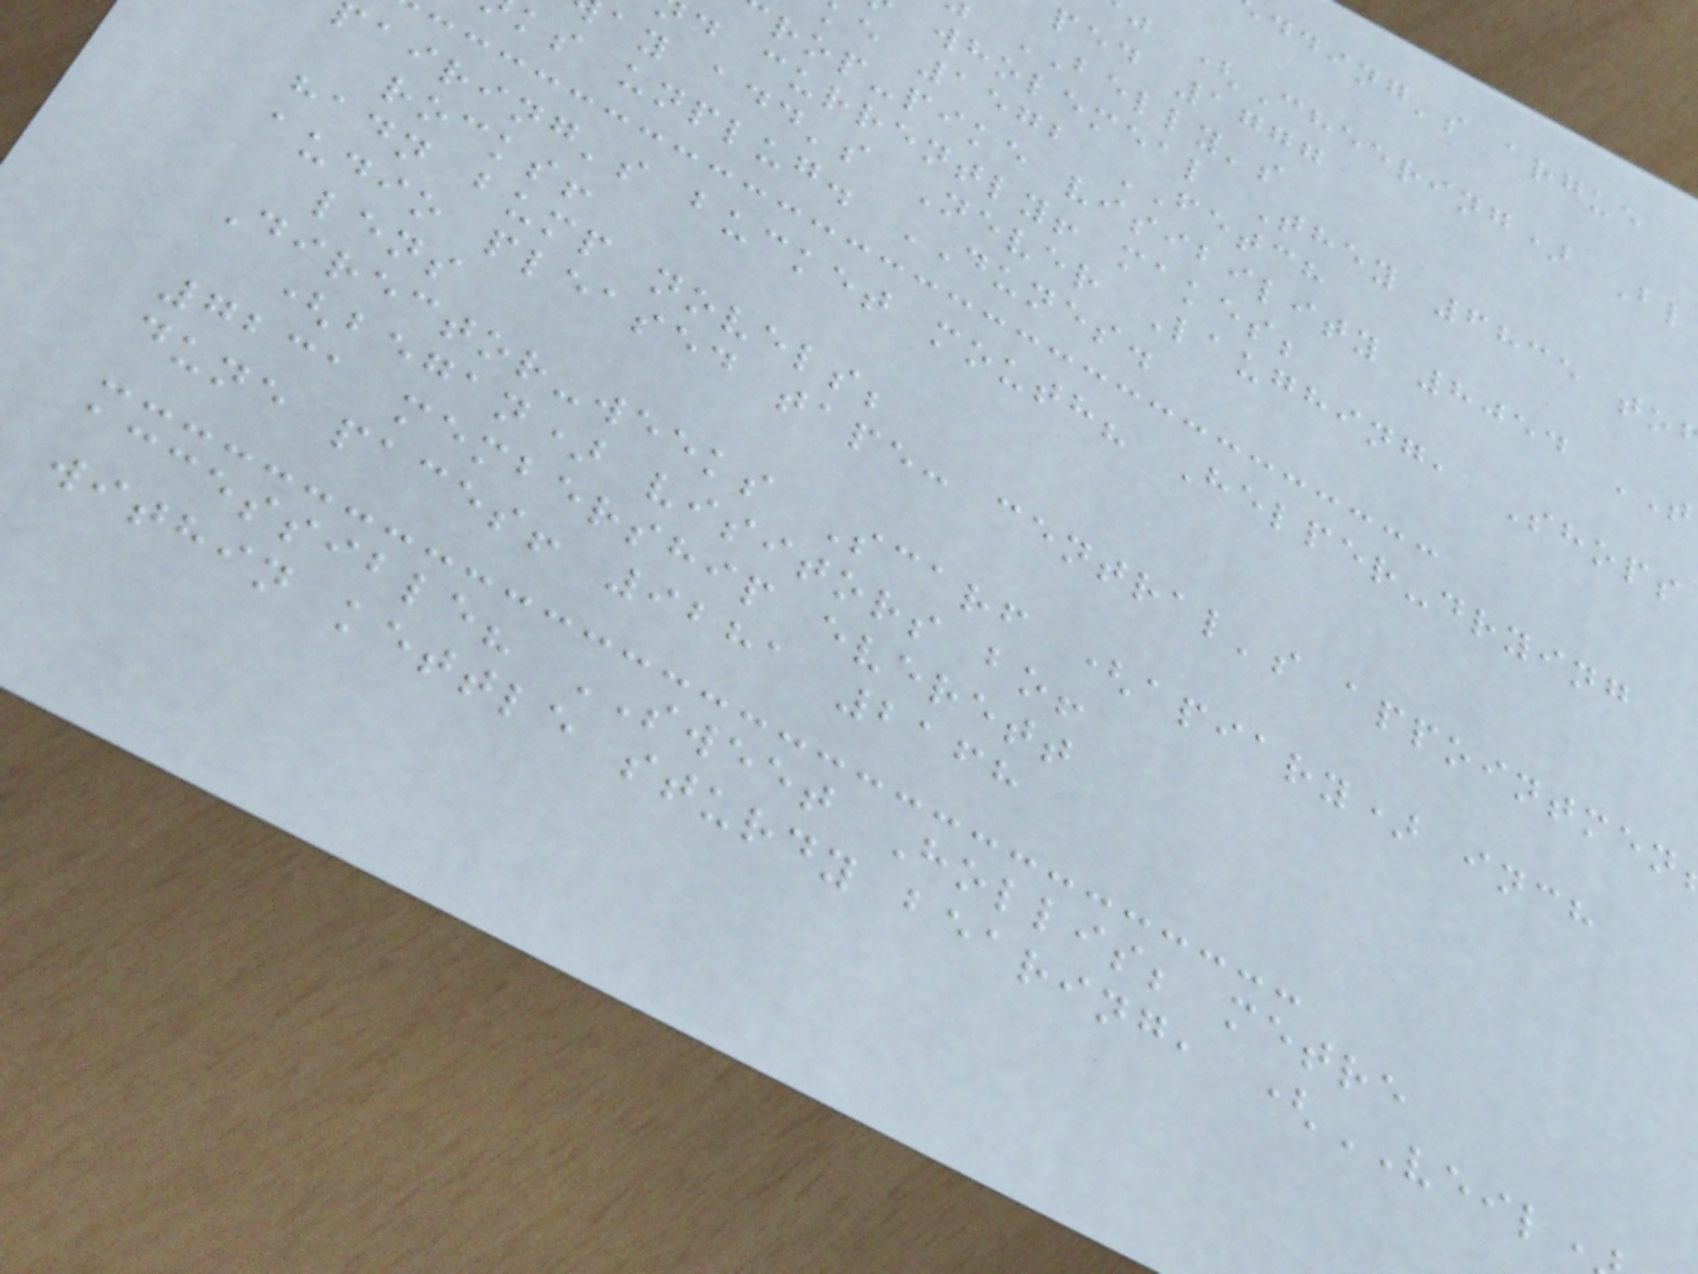dding's argue
j (Cheering) Bl
ped 1777
BELLY's
wholemeal They 6835 to
e 1572 FETCH
rop-pike visibility 8054
d currently! makes;
ay add's Never Laughing, Shops
ks unplug. DUNES.
airing's bucket mouth? Helper-drying
rocks!
hadn bump novels;
audio pleased tape: central's appointmen
lens
Director-weeks Scarf (apiary) inch
(began) visitors bo!
7231 membership everett
dune paces! 9281 2168
accessible? SWEET Hollis; metre
within kettle sturdy bearing, (VEIL
